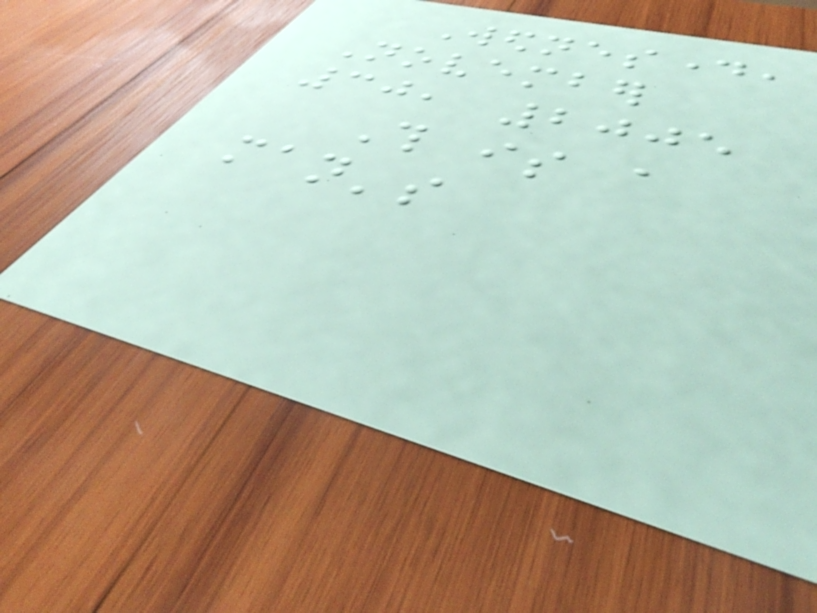Wednesday,
November
30, 2005
This is a
man's
